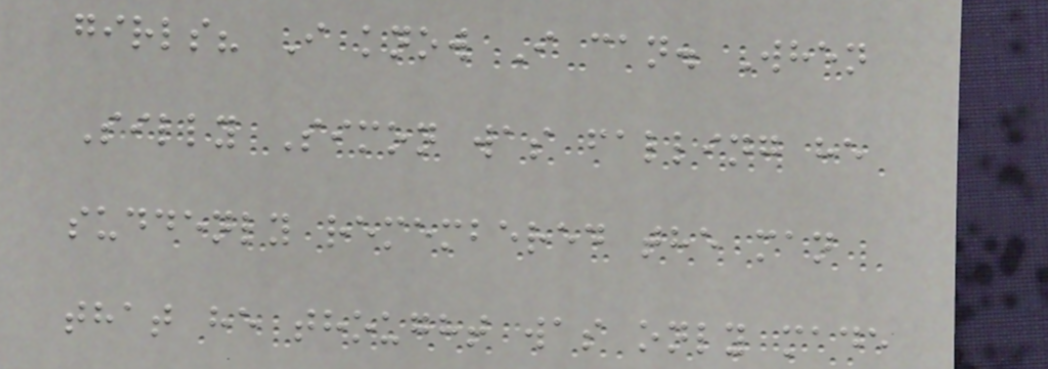girls? I know I can. When
Silly Simon was falling he
suddenly remembered the man
that he thought was only made
